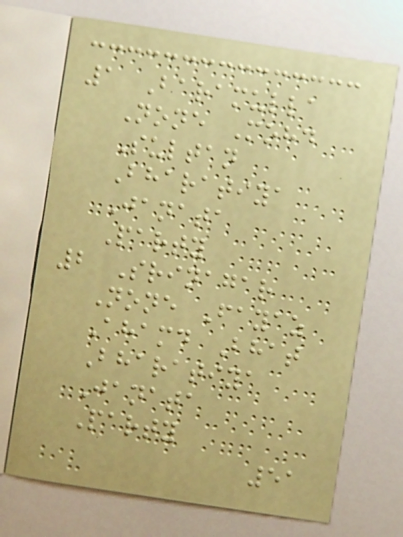1 Baramulla
None Mohd
Sultan
Bharatiya
Janata
Party
2 Srinagar
None Fayaz
Ahamd Bhat
Bharatiya
Janata
Party
51
